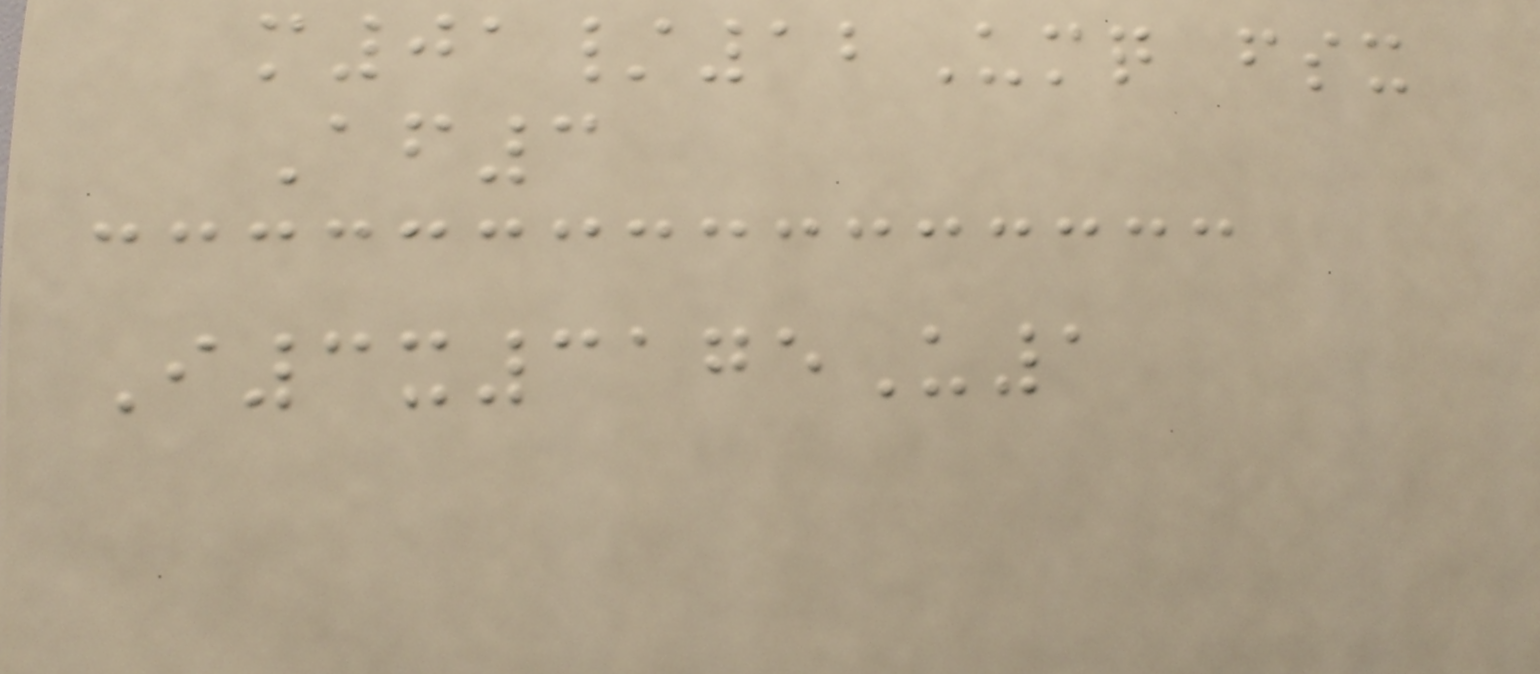m01/12Umq fsx
Af3
I3x3175U1
